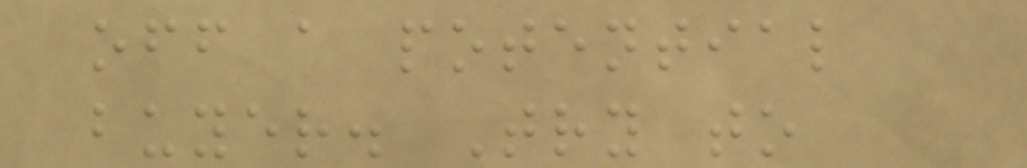off a potential
buyer. Try to
